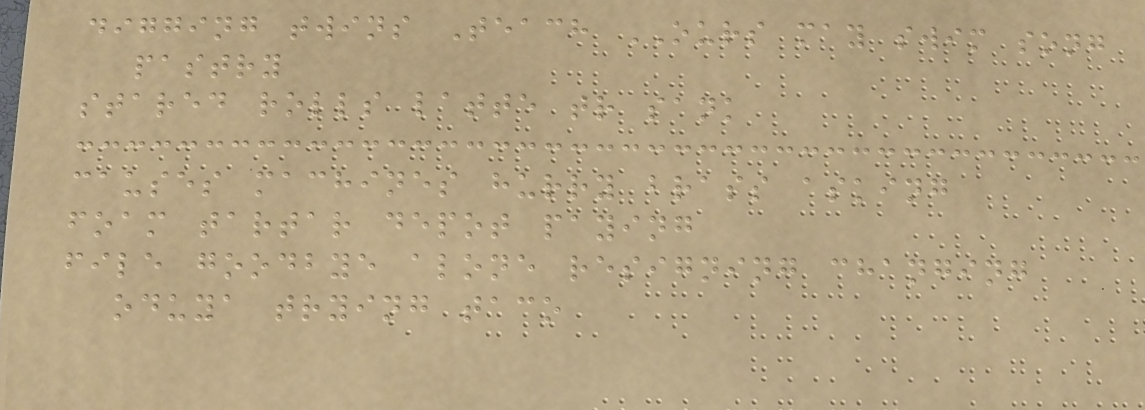digging twins Teach OURS may swim song
pastry
stared rolls latte tr sank
causes machines hurry brass asking
foam tartar depot paying
file goodbye alone resigning changing
oduya trying taco
